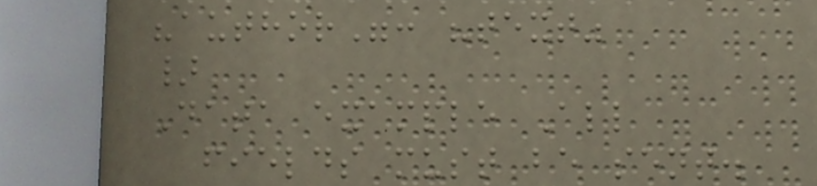"author": "text"
}
Data example All
fields must be sent.
